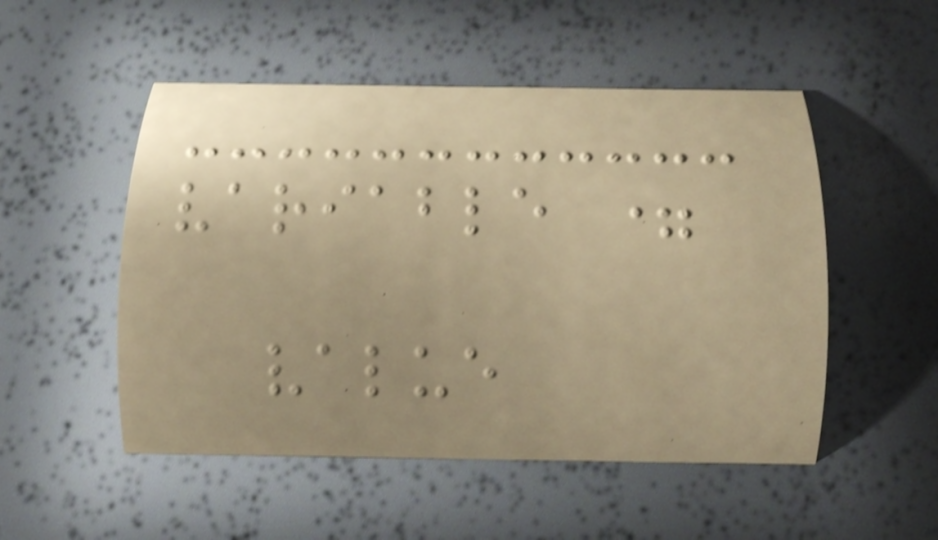variable =
value
